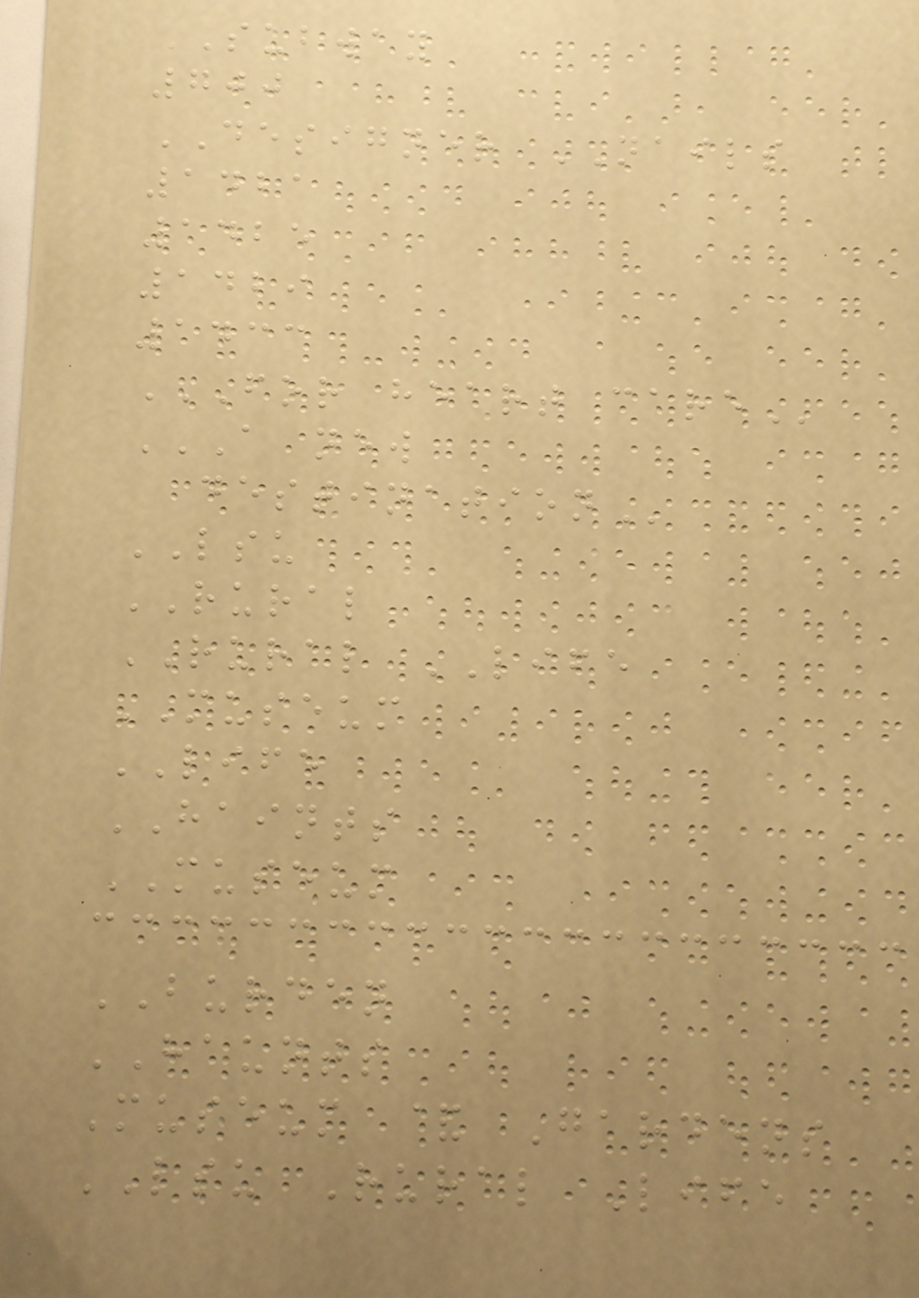SUBWAY
700
DESIGNER NAILS
1421
1425
1429
1433
FOR HEART CARE
A NEW
DESTINATION
LSU
RURAL
RURAL LIFE
MUSEUM
LIFE
HAINTS
MUSEUM
BURDEN
HAUNTS
Museum & Gardens
LSU Rural Life
